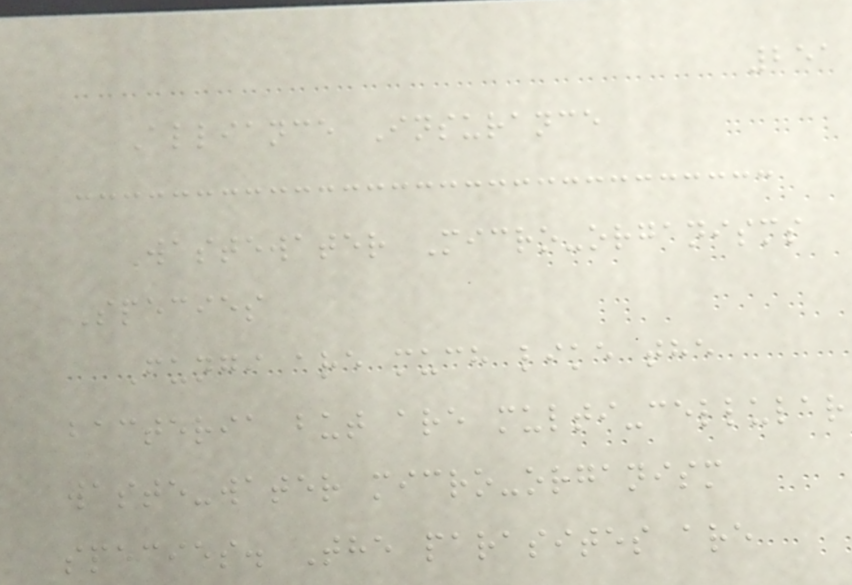251
Alliance Insurance
Wastewater Micro-organisms
Species
Fungi are much like the
bacteria but are multi-cellular
waste-water micro-organism
species. The parasites are
